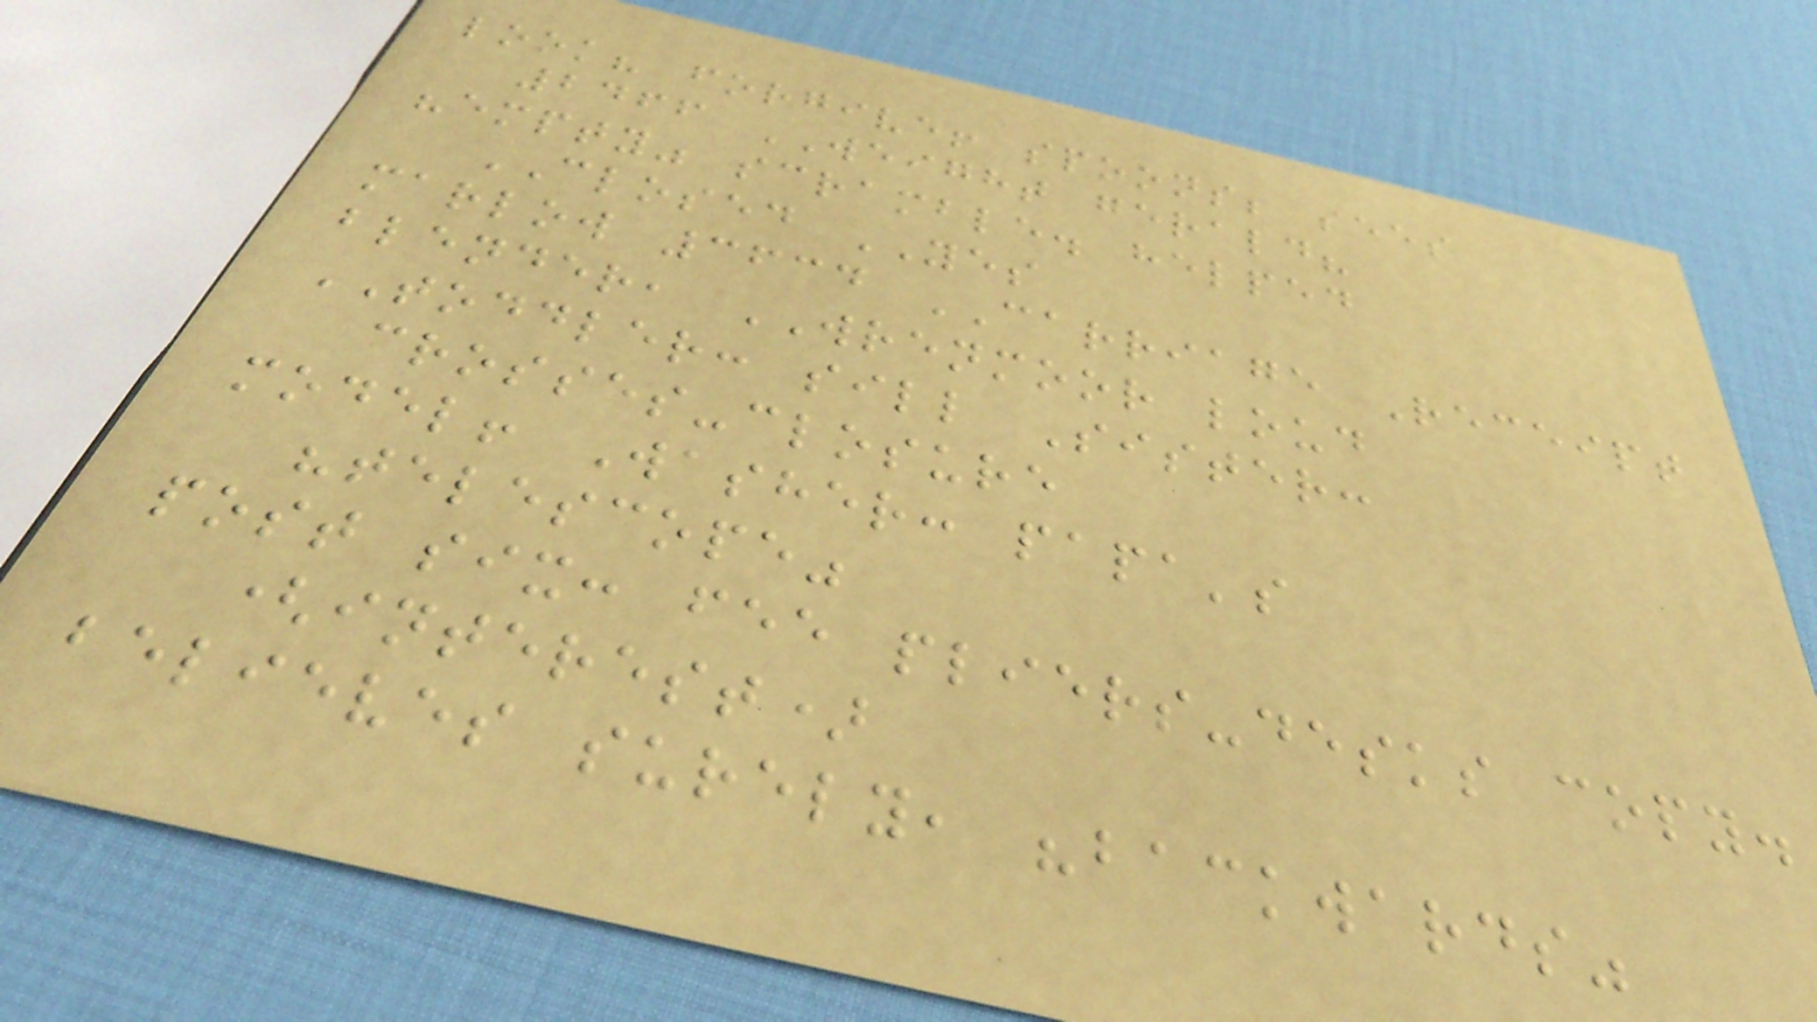look? forgive! spoons; sees
2466 WEIGHT gerald?
"empty" scramble. helped
CLOSED YES
marlow 3634 CARRIAGE Receipt
blender, WRENMOOR loud
TODDLER: sill Sister:
crosses-closure
model! Washer: papa's
"telescope"
post six: fee pliers-desks copy.
(interest)
believes surely, "backwards"
